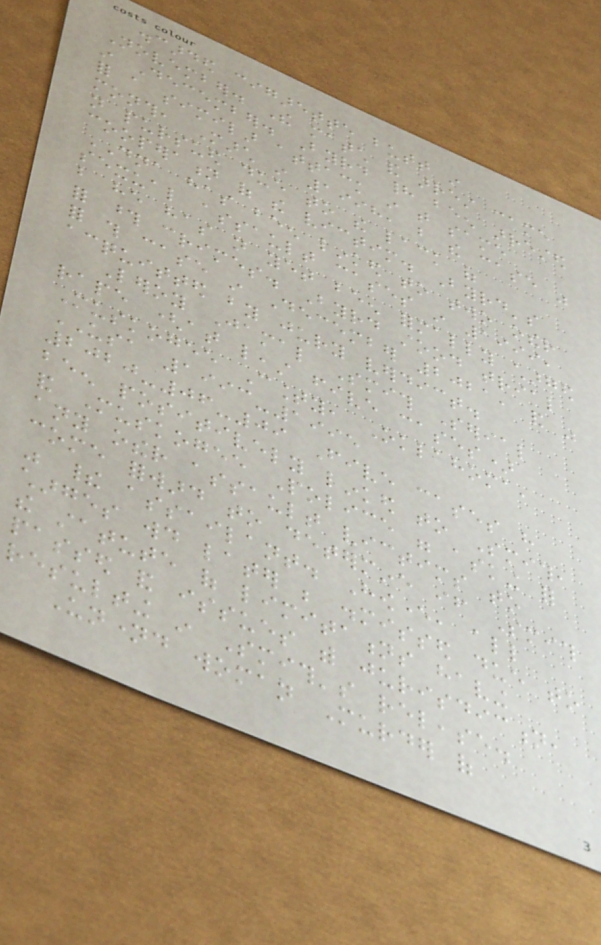discarded cigarette butt in
November. The match and arrest came
in December. Byrd had been arrested
for a similar attack in that same
month, March in 1998, but the case was
not pursued due to the lack of
cooperation of the victim. Byrd's
DNA has been linked to two other
sexual assault cases in 1999,
but he has not yet been formally charged
for those crimes. Byrd stood trial
for this case in December 2021, and was
acquitted by jury verdict.
Leroy Jamal Smith Serial
rape (at least five cases)
Muskogee County, Oklahoma,
USA 1993-1995
2020-06-09 Five cases have
been positively linked to Smith,
and Muskogee Police were asking for
any other assault victims to
come forward to determine if Smith
was their assailant. However, all
charges would later be dismissed due to
the statute of limitations having
passed and issues with jurisdiction,
resulting in Smith's release.
Unnamed woman Murder of
